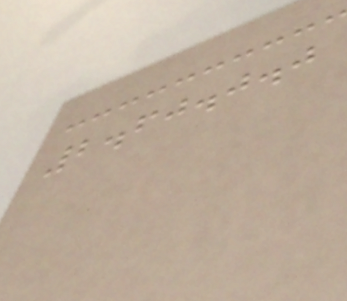2.60.0.0
